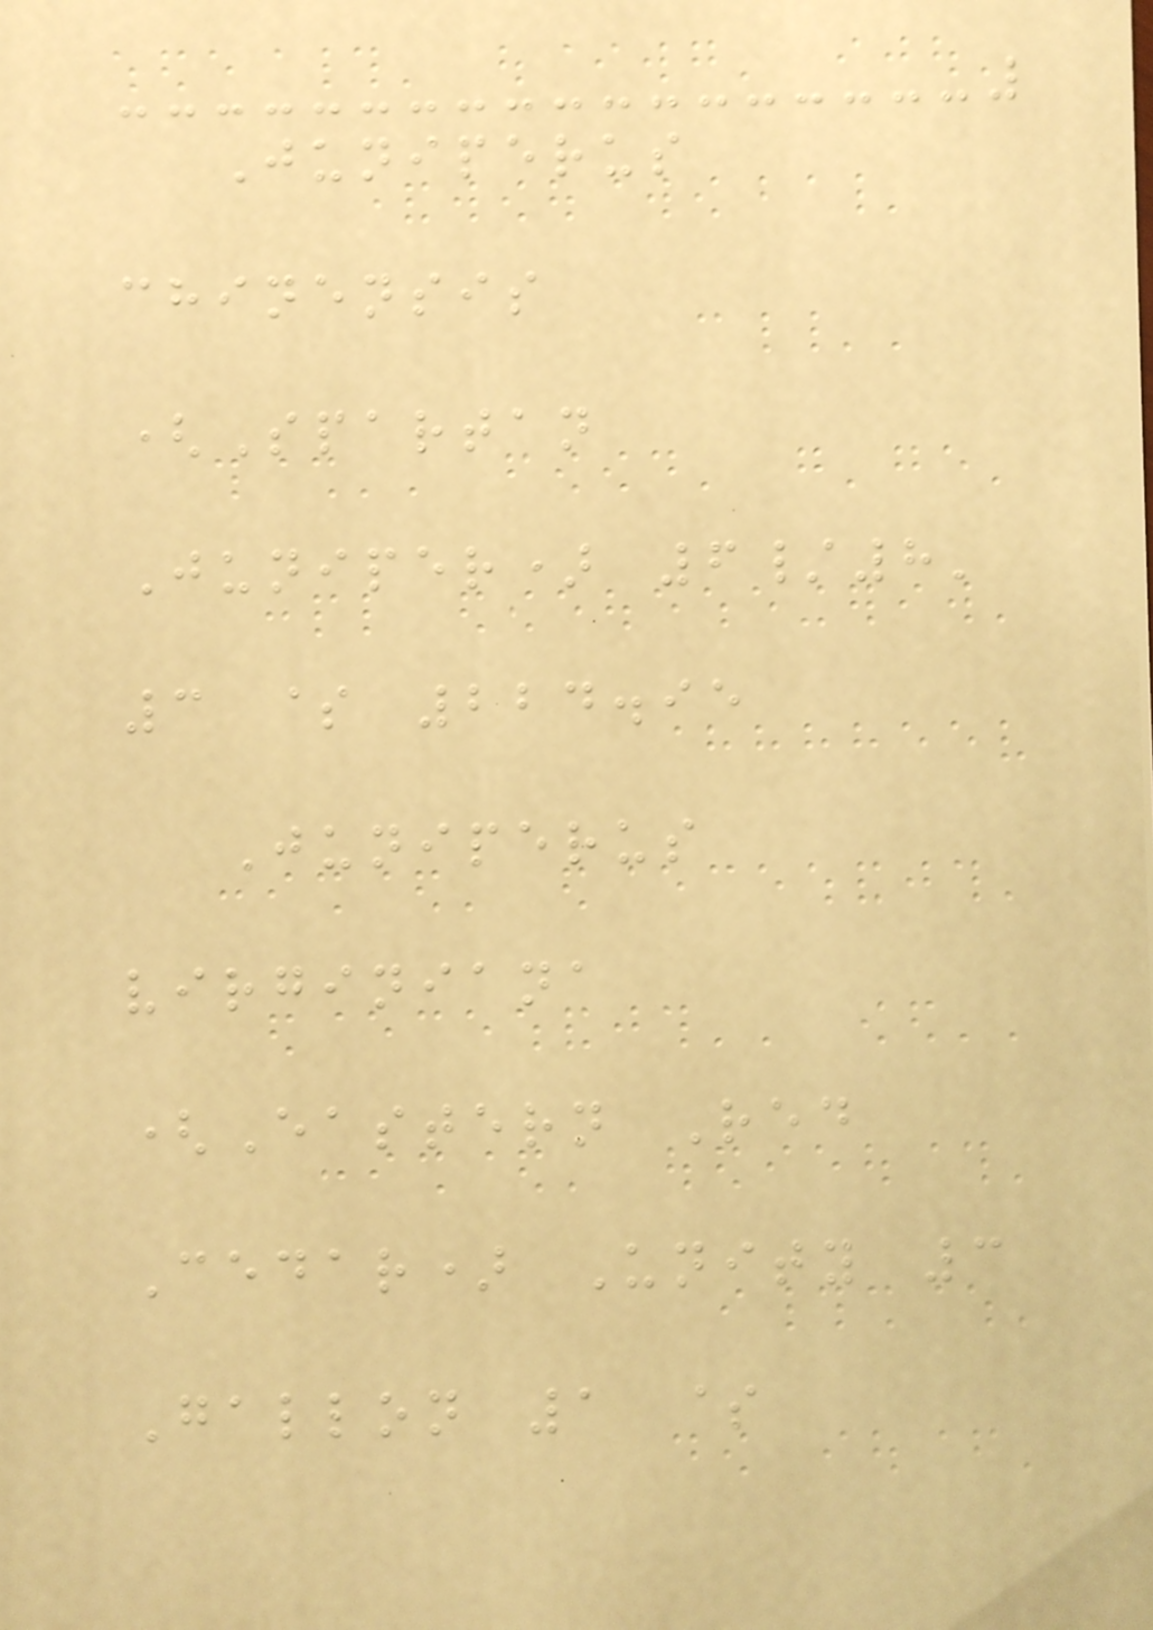Juniperus
chinensis
(Spartan
Juniper) 6/8'
3 $ 224.95
Juniperus
virginiana
(Eastern Red
Cedar) Unity 3
Gallon 1 $
